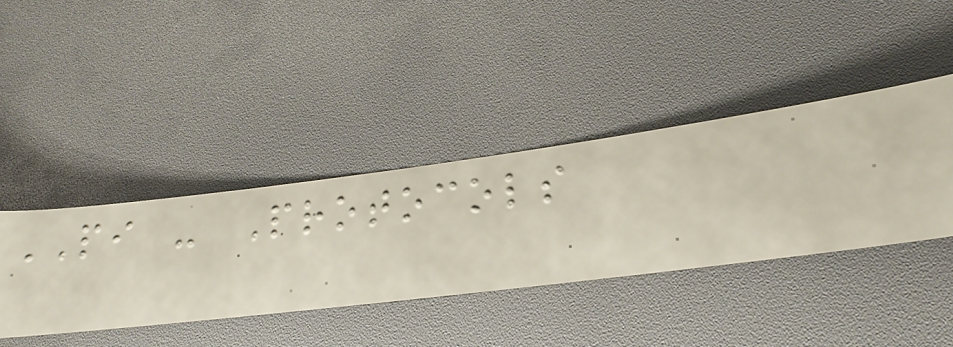PI - Protocols
